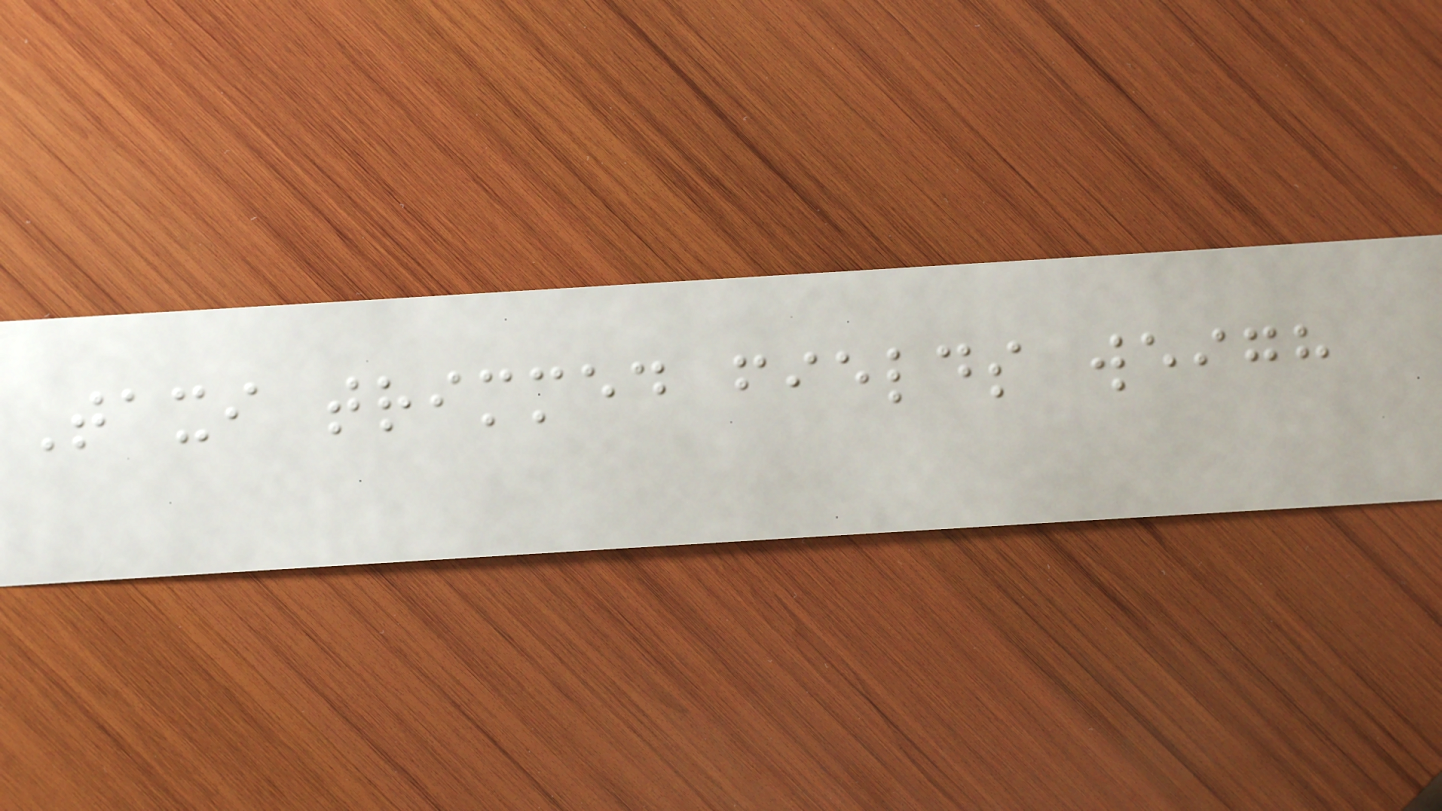Taxi trimmed fields weigh
